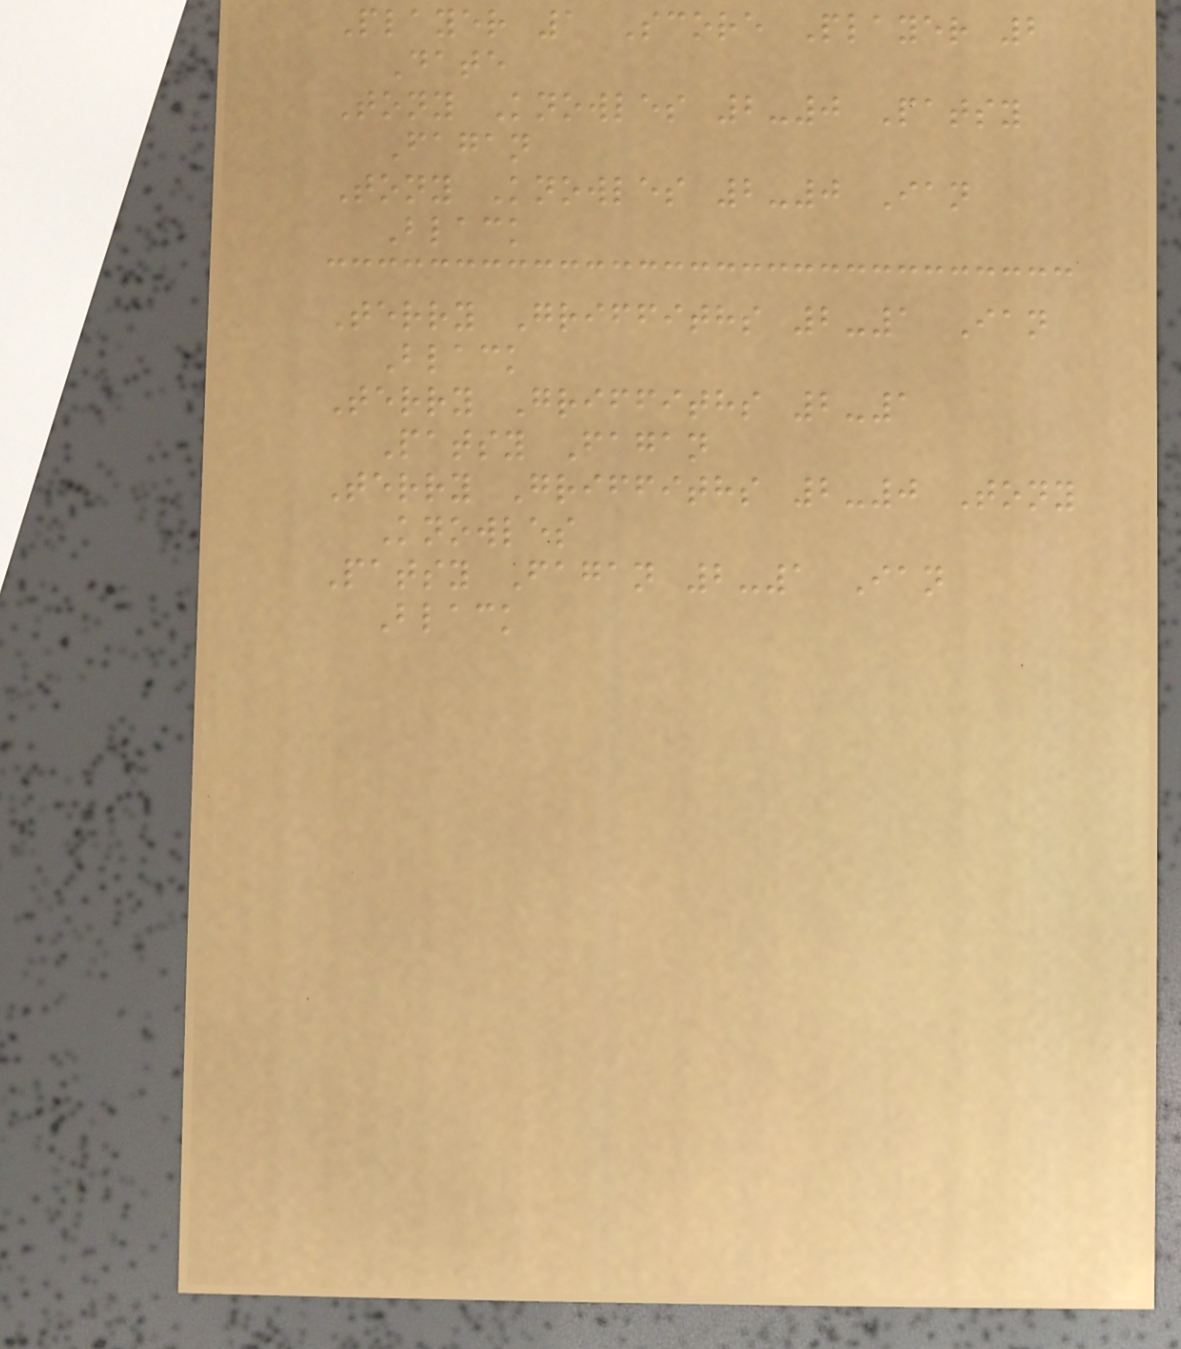Player 1 Score Player 2
Date
Tony Knowles 2-0 Patsy
Fagan
Tony Knowles 2-0 Ian
Black
Terry Griffiths 2-1 Ian
Black
Terry Griffiths 2-1
Patsy Fagan
Terry Griffiths 2-0 Tony
Knowles
Patsy Fagan 2-1 Ian
Black
